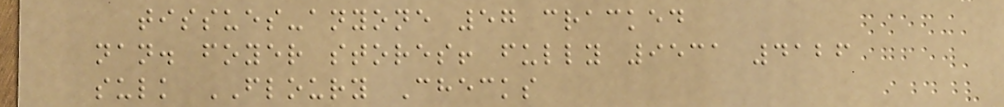tissues-anyone 57 cracked
nan. foyer stores! fully 9531 4126
sulk FLOURY Checks
